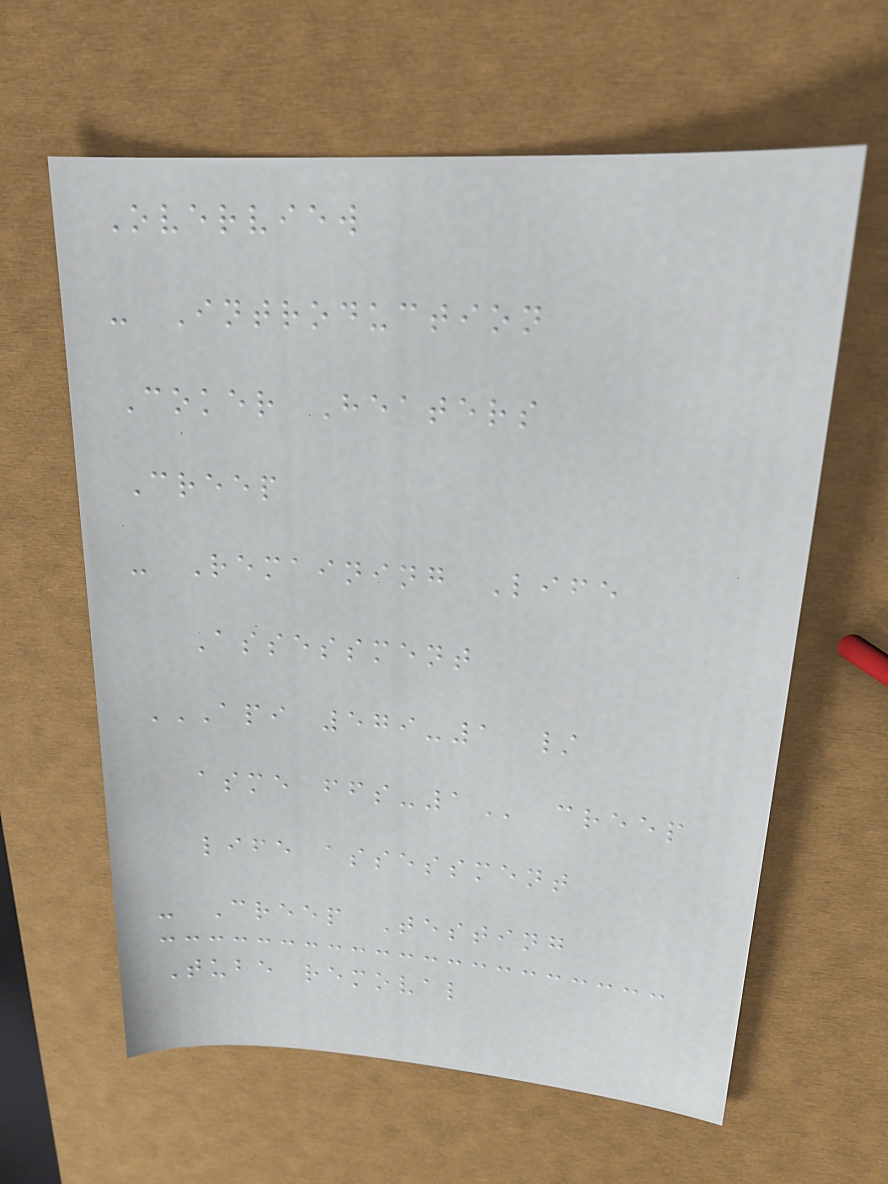Overview
- Introduction
Coker Heaters
Creep
- Remaining Life
Assessment
API 579-1 /
ASME FFS-1 creep
life assessment
- Creep Testing
Tube removal
